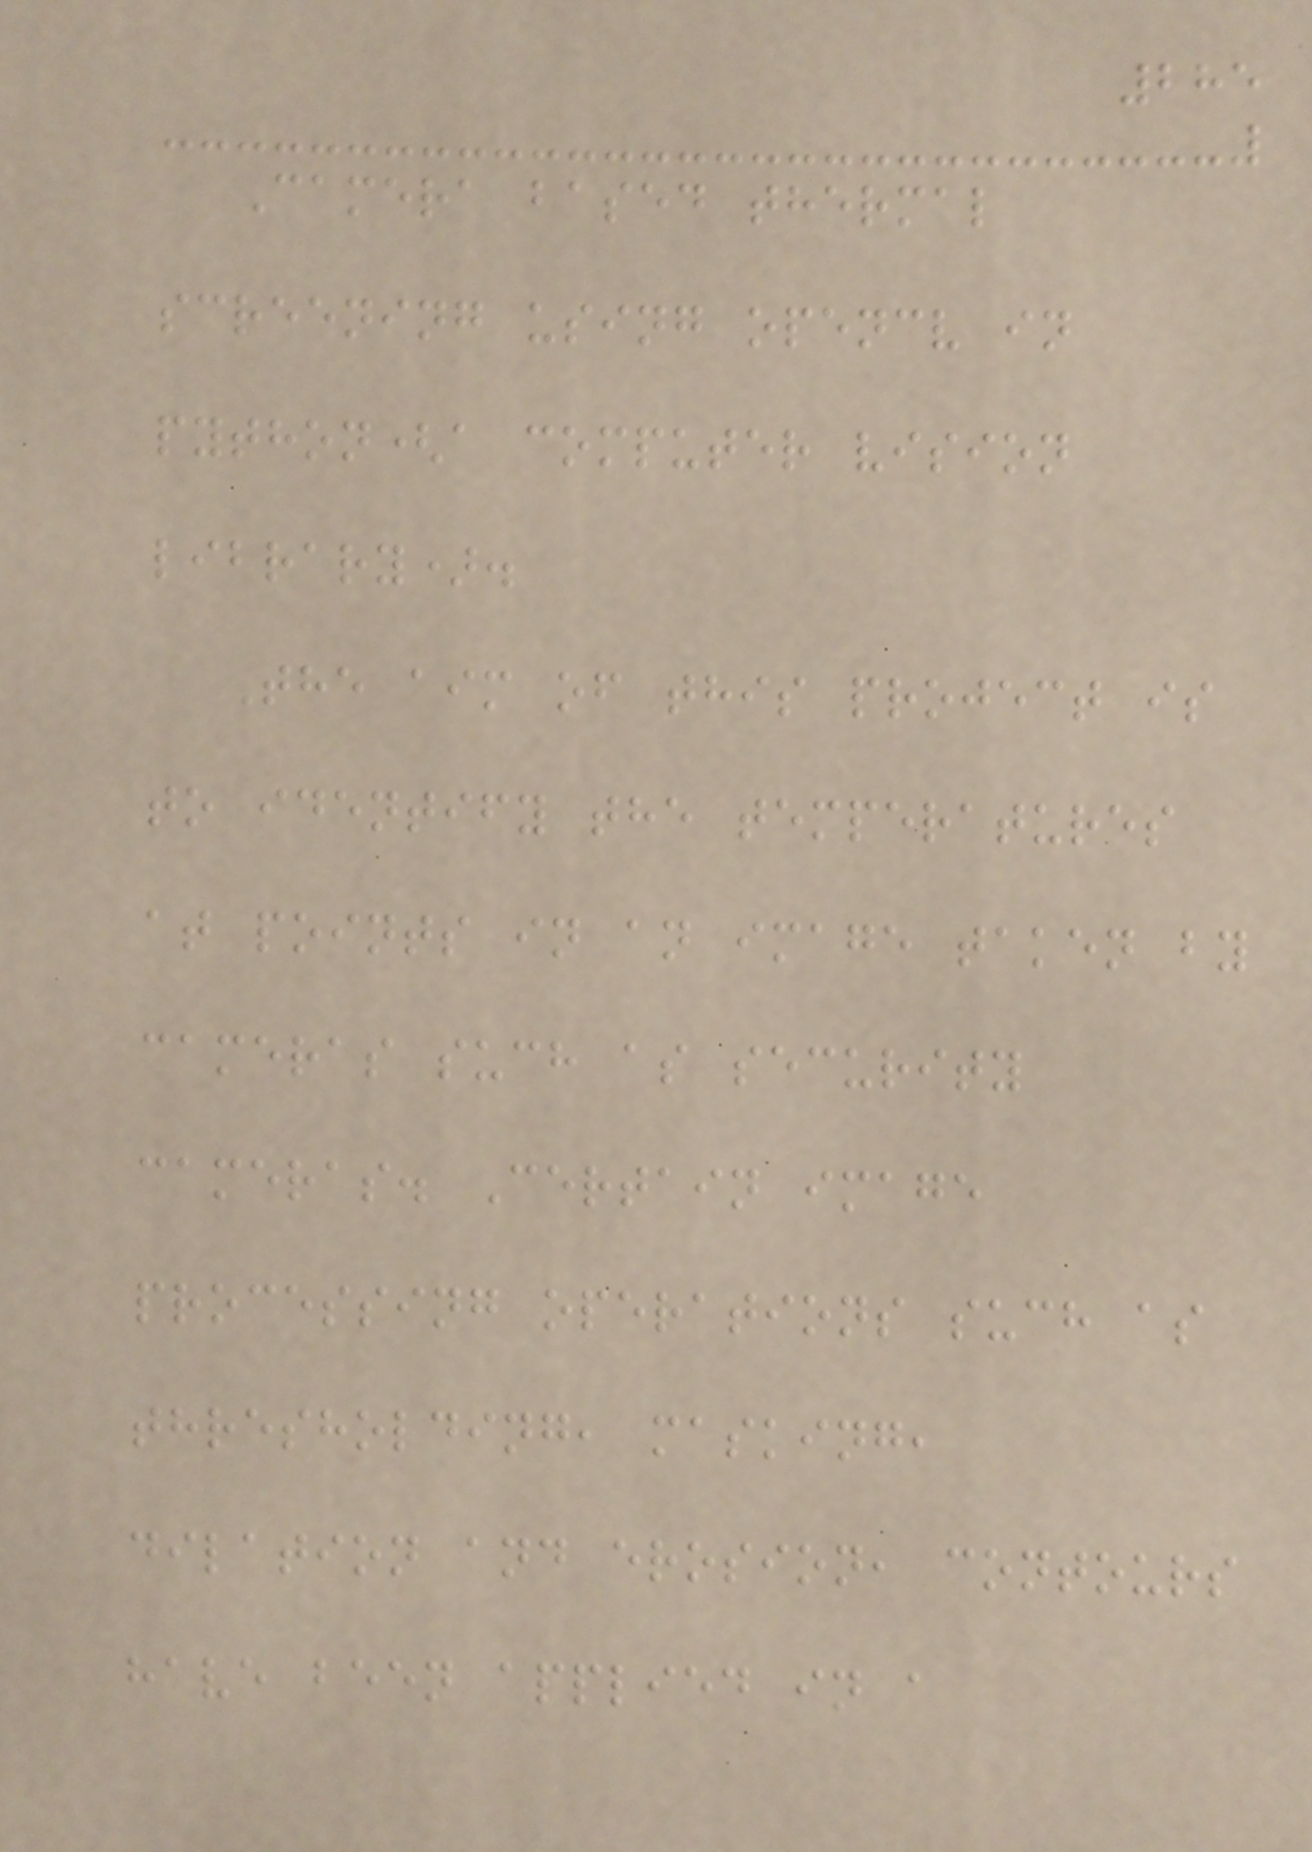285
Camera based thermal
screening using opencv in
python(a computer vision
library).
The aim of this project is
to identify the temperatures
at points in an image taken by
cameras such as security
cameras. Certain image
processing operations such as
thresholding, masking,
dilation and erosion, contours
have been applied in a
